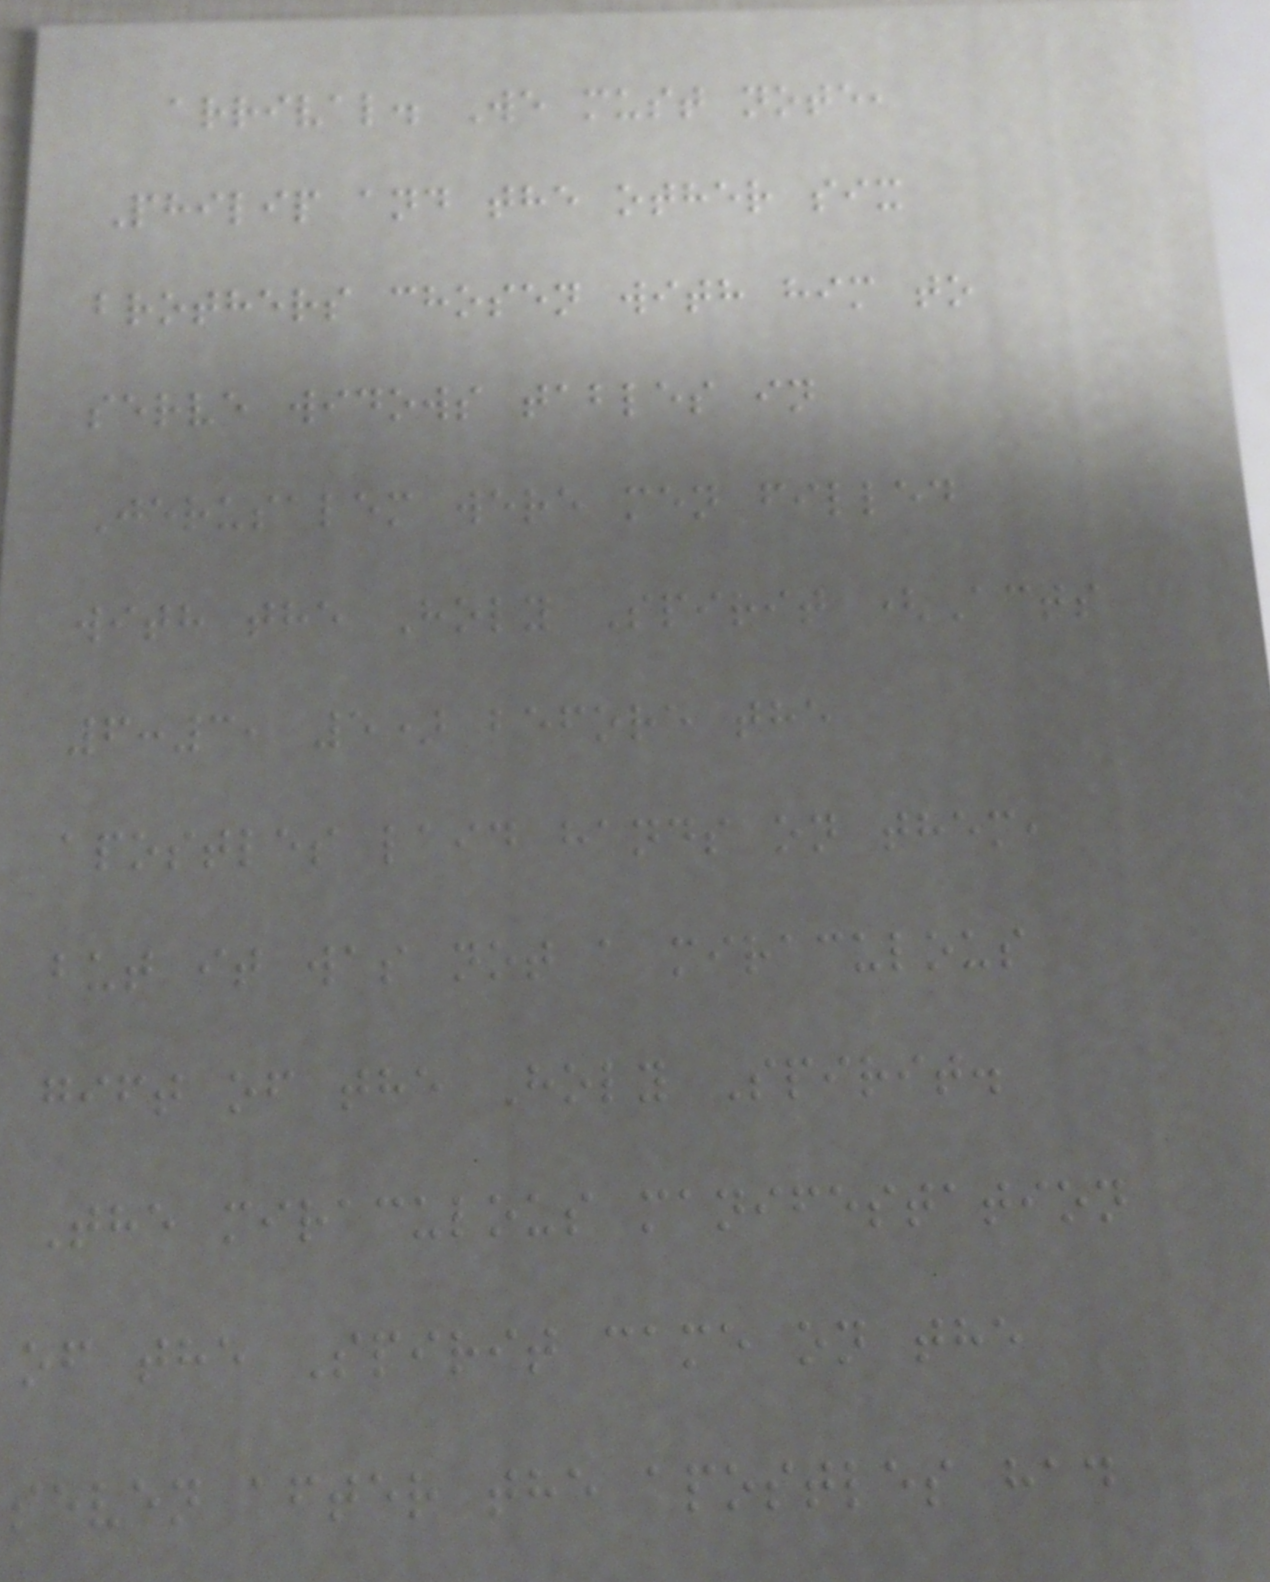arrival. We must note,
Philip and the other six
brothers chosen with him to
serve widows tables in
Jerusalem were men filled
with the Holy Spirit (Acts
6:3, 5) before the
apostles laid hands on them,
but it was not a miraculous
gift of the Holy Spirit.
The miraculous manifestation
of the Spirit came on the
seven after the apostles had
